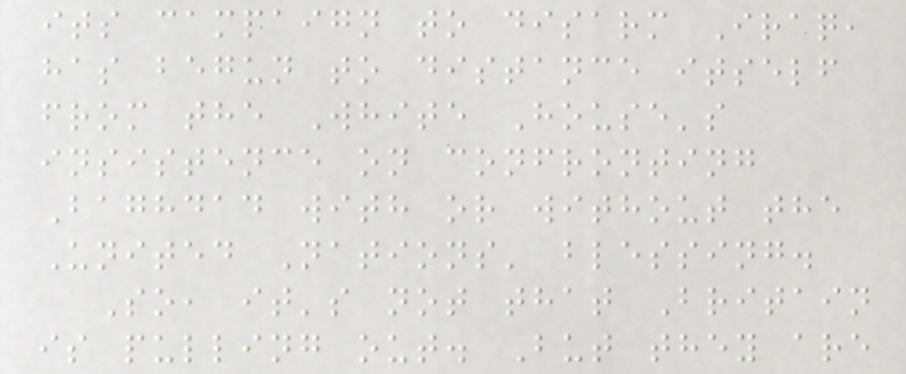its campaign to disarm Iraq,
has begun to distance itself
from the White House's
insistence on confronting
Baghdad with or without the
United Nations' blessing.
So, it's not that Britain
is pulling out. But they are
